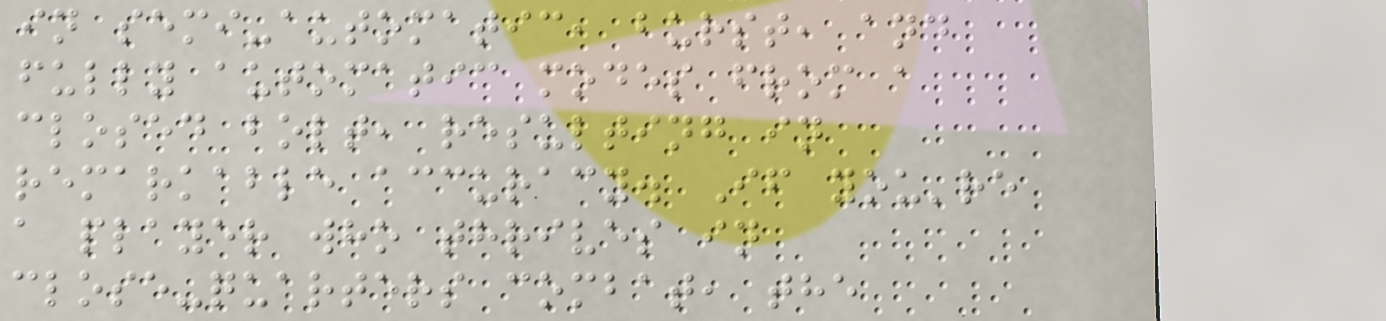in semi-automatic, burst, and
fully automatic modes from a
closed bolt, resulting in
remarkable accuracy. If you're
a player who thrives in
close-quarters combat, the
